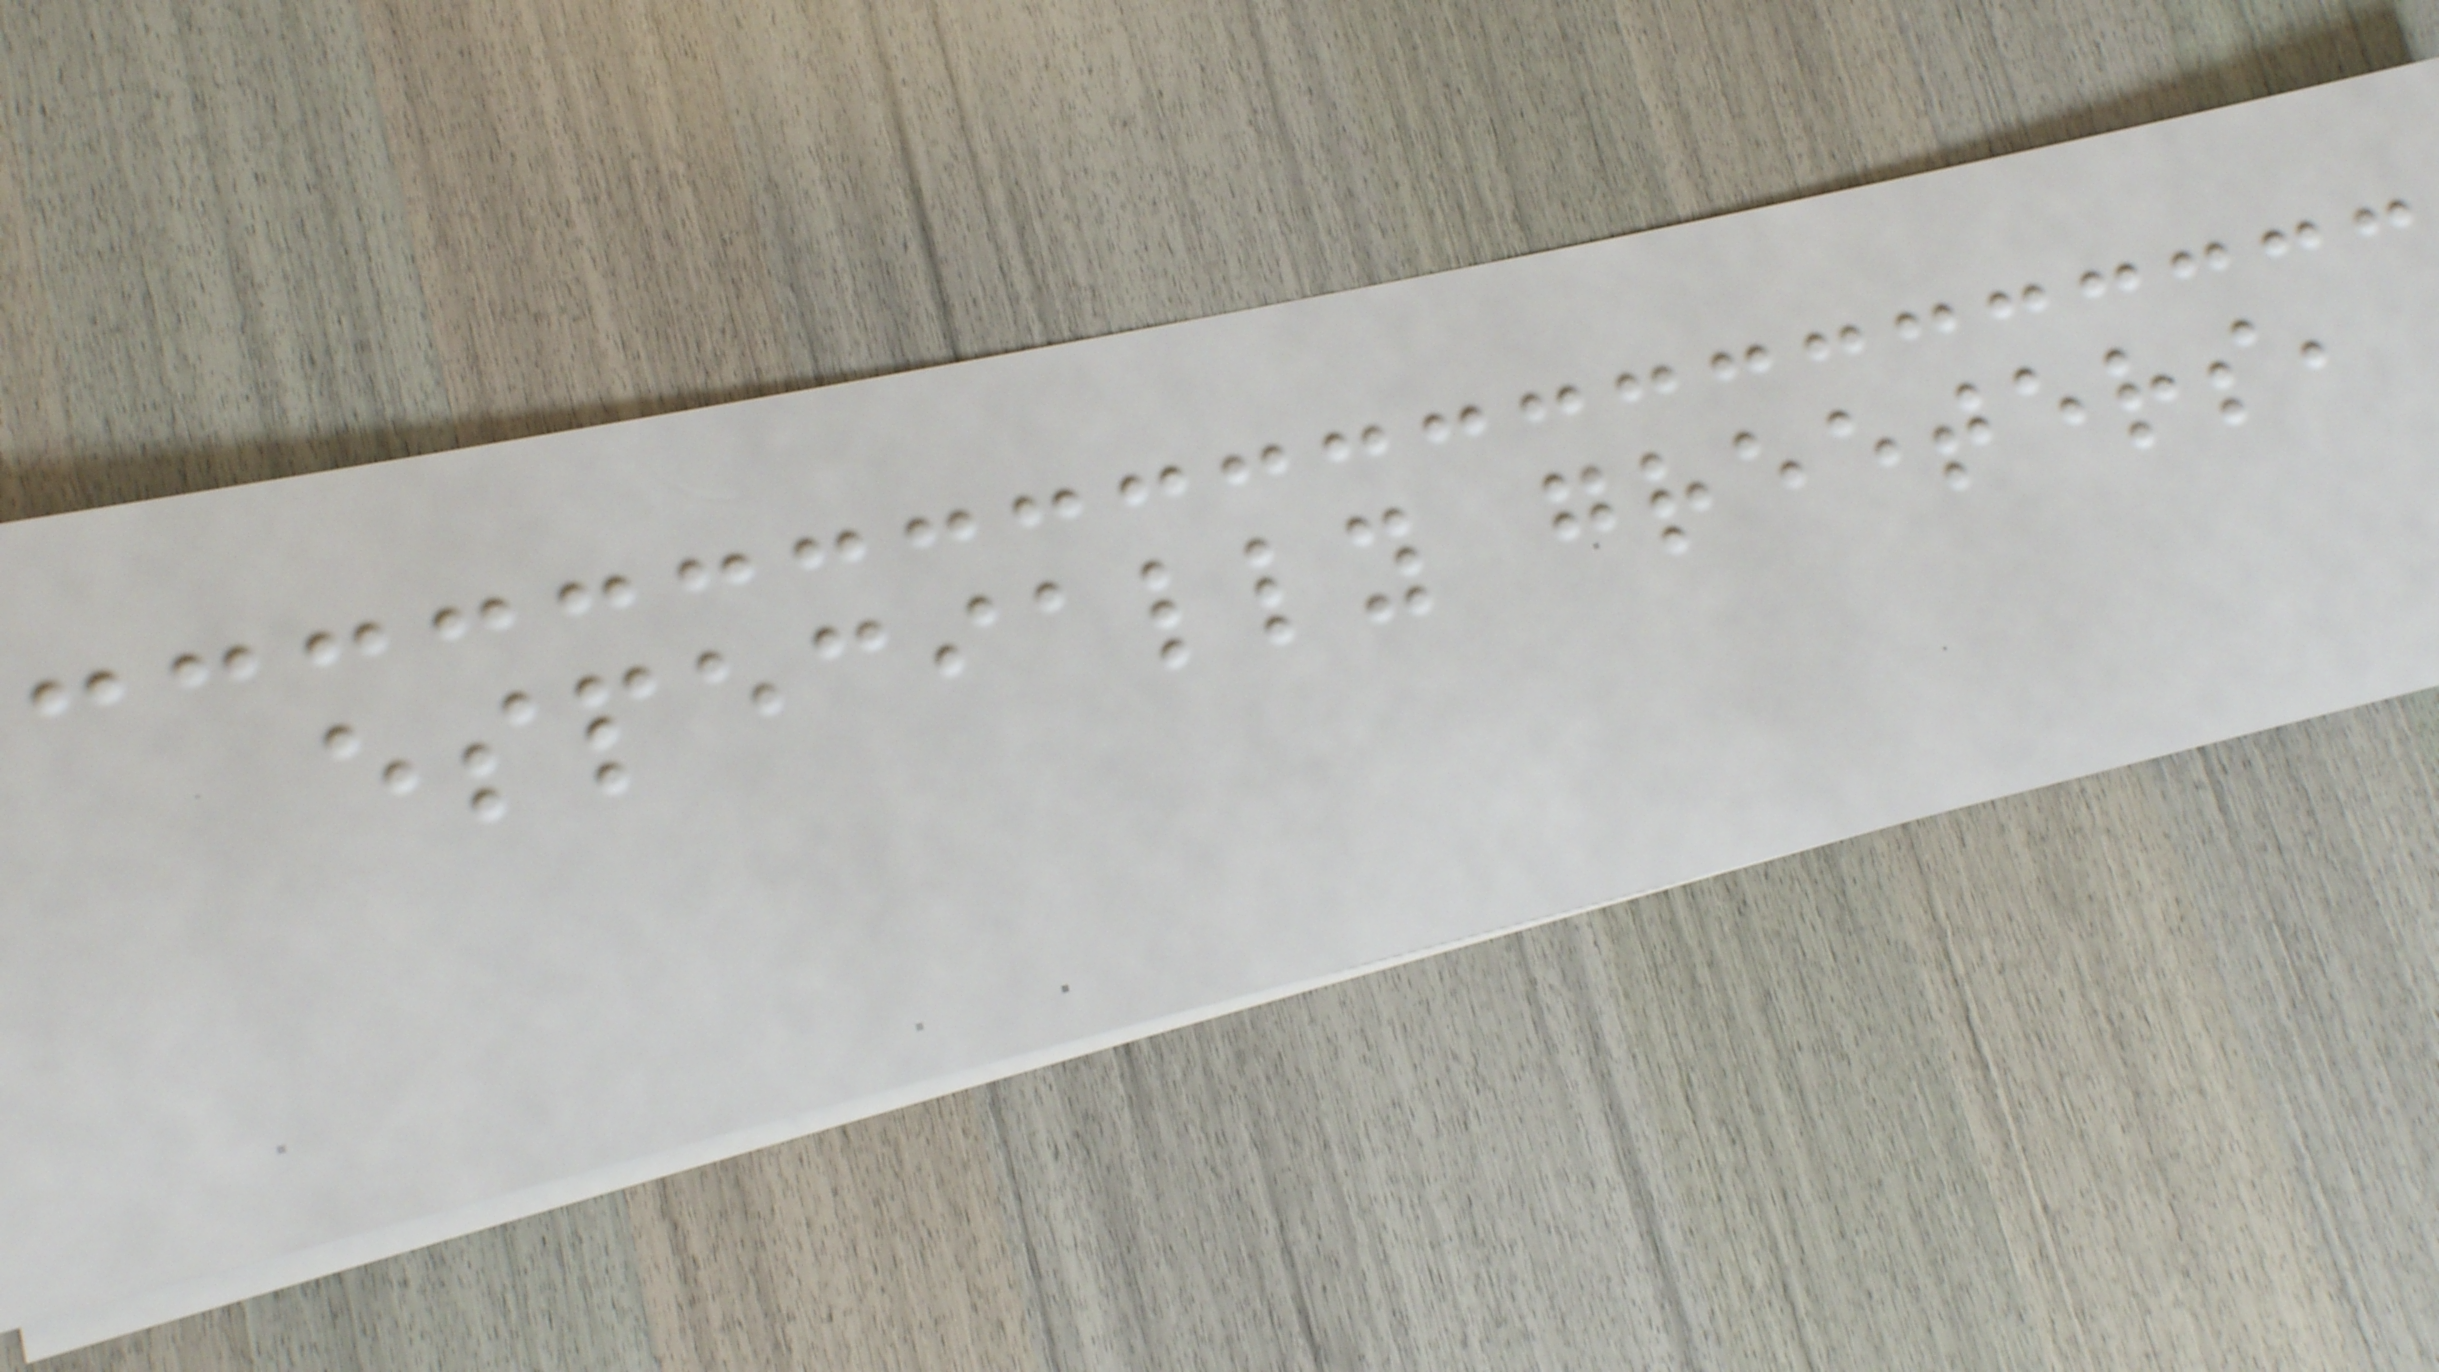especially greeters,
